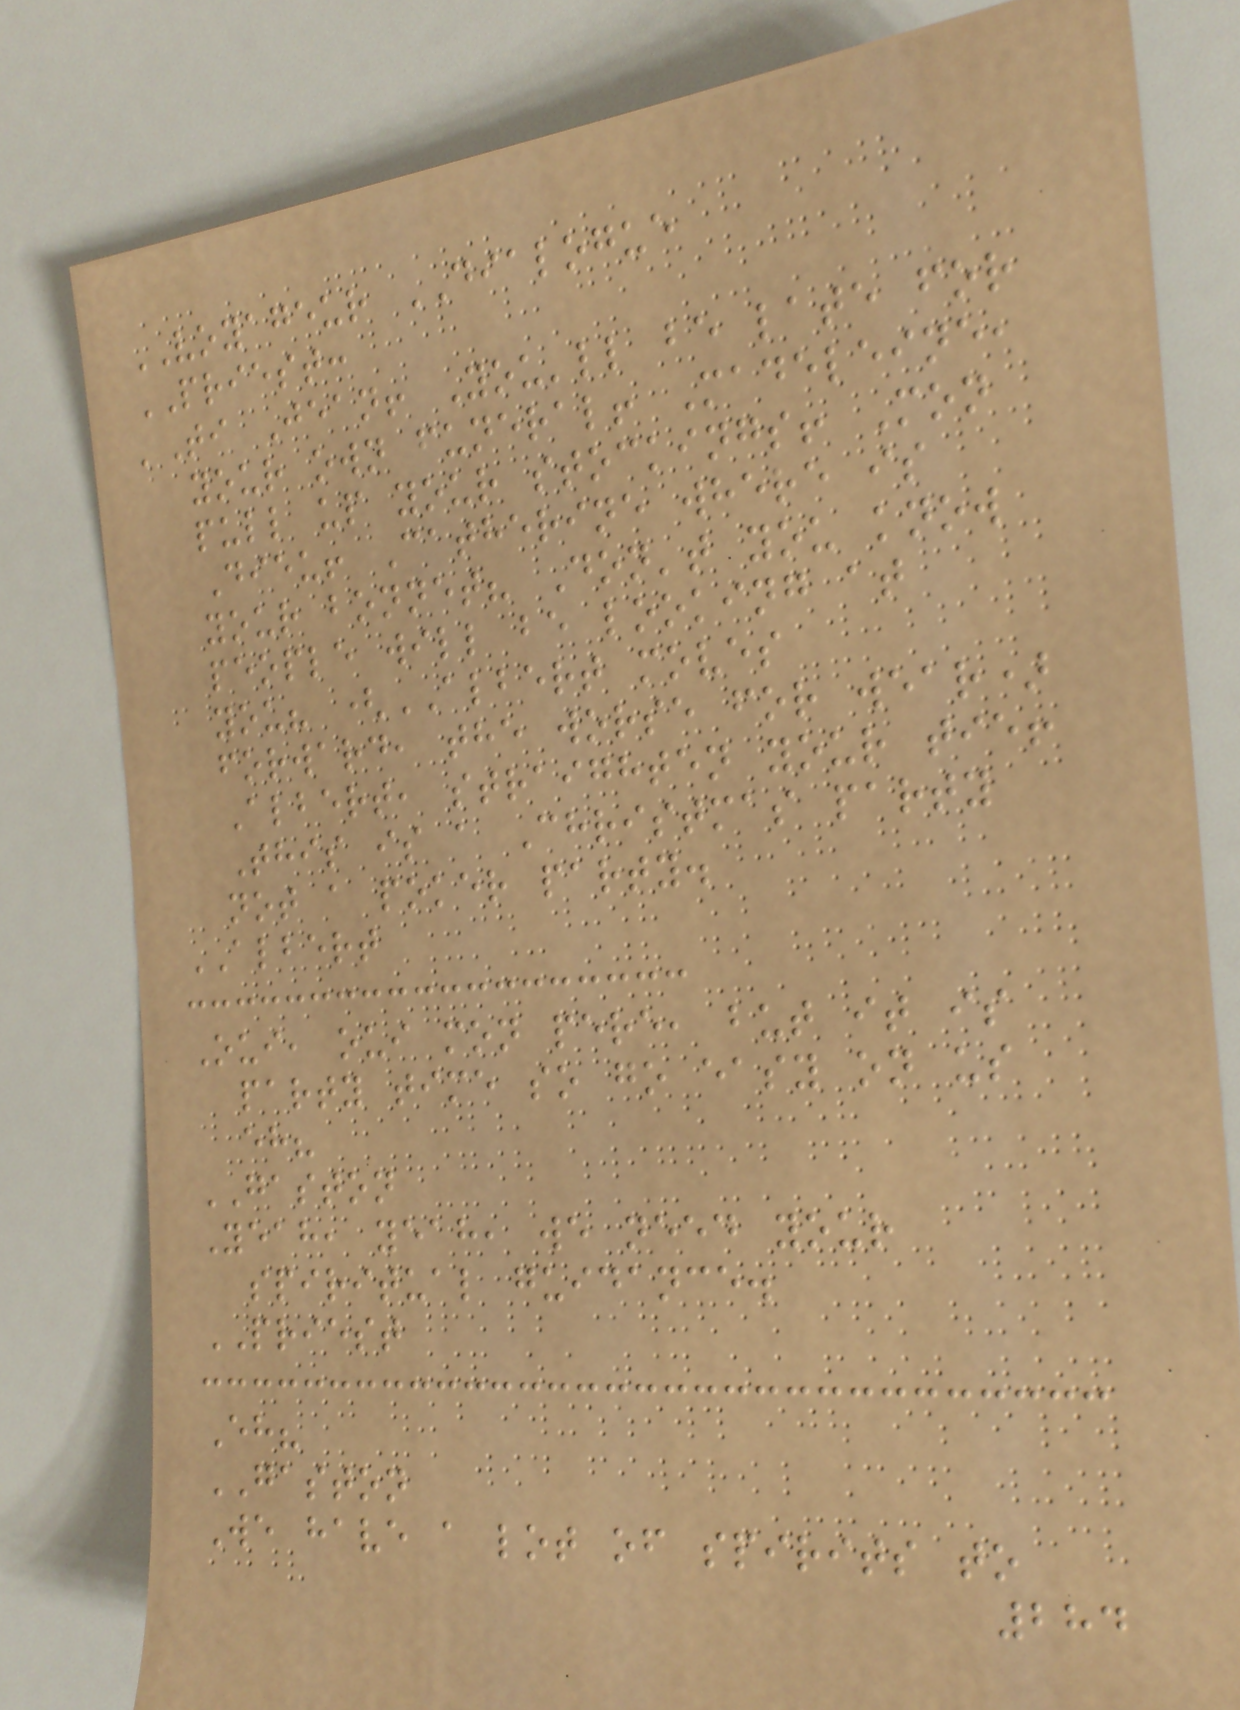VOYAGEUR DIALOGUE
PRIEST:
'Ti Jean! You'll be late for
your own funeral! Madeleine,
pull up your stockings! Mon
Dieu! Catherine where is
your bonnet? Don't you know
people will be looking at
you? (ALBERT moves
forward, the worse for wear)
Albert, straighten your tie!
This is a Christmas party
not a poker party.
ALBERT
Oui, oui mon pere, but it is
party time so go easy on us
eh?
GASTON
Yeah, yeah, we need your
spiritual guidance.
PRIEST
Eh?
GASTON
We have a lot of spirits to
284
